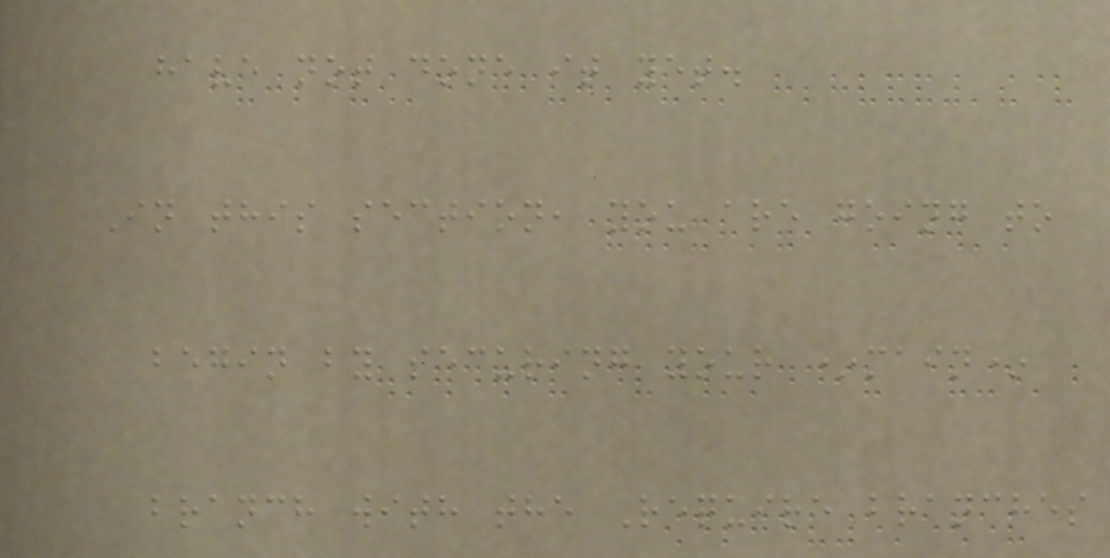have not done it yet.
In this section, you are going to
begin by securing your *main*
branch with the Require branches
